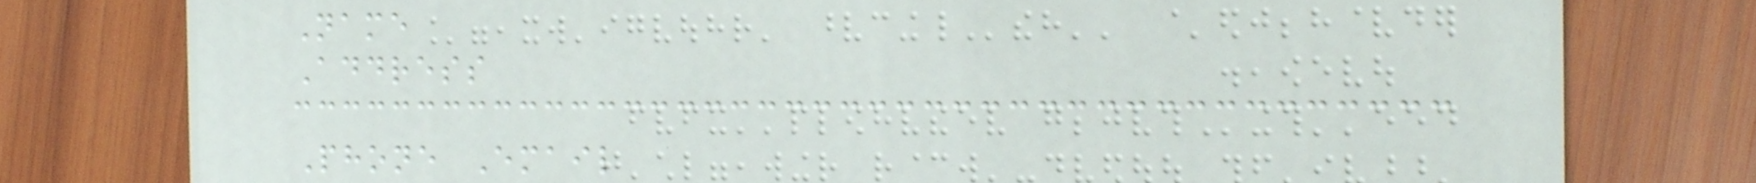Name
Address
Phone Email
